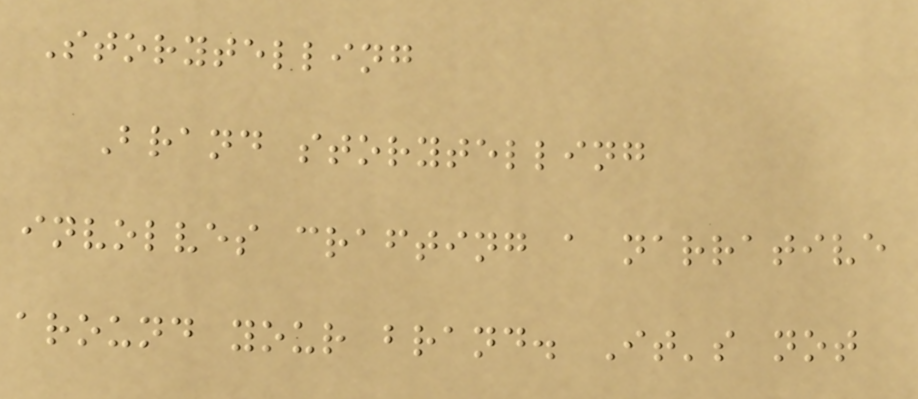Storytelling
Brand storytelling
involves crafting a narrative
around your brand. It's not
